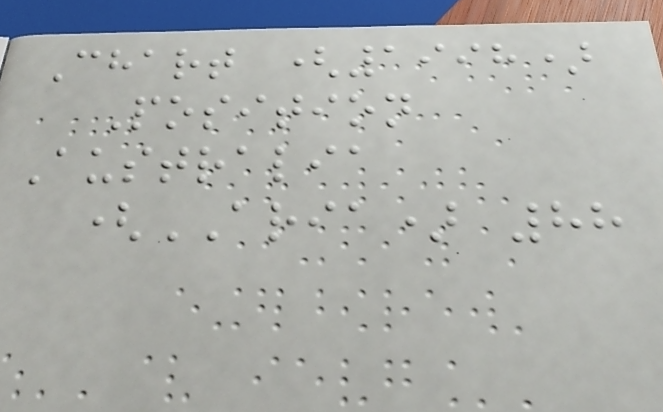Chart (1998)
Position
Australia
(ARIA) 88
